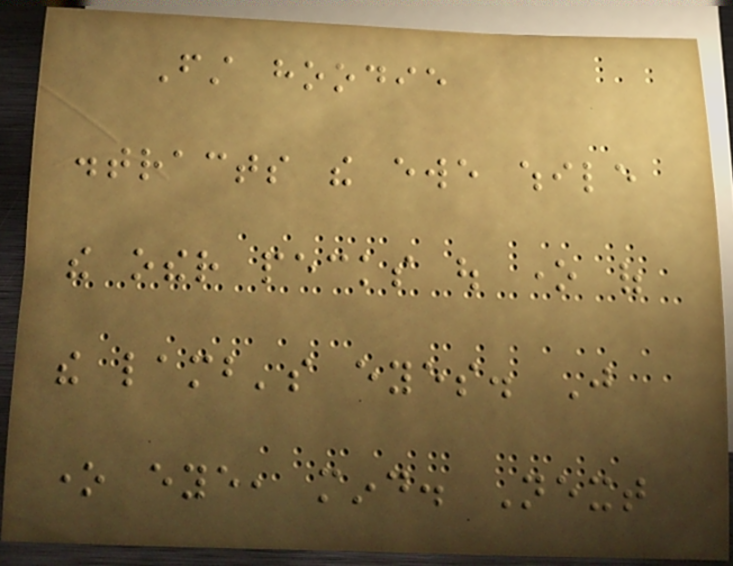First hoodie
distracts the ewe while
the other pecks out one of
the lamb's eyes. Just
one eye, mind. Next
